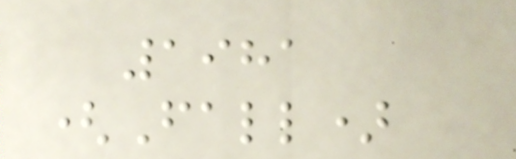1981
(Fall)
